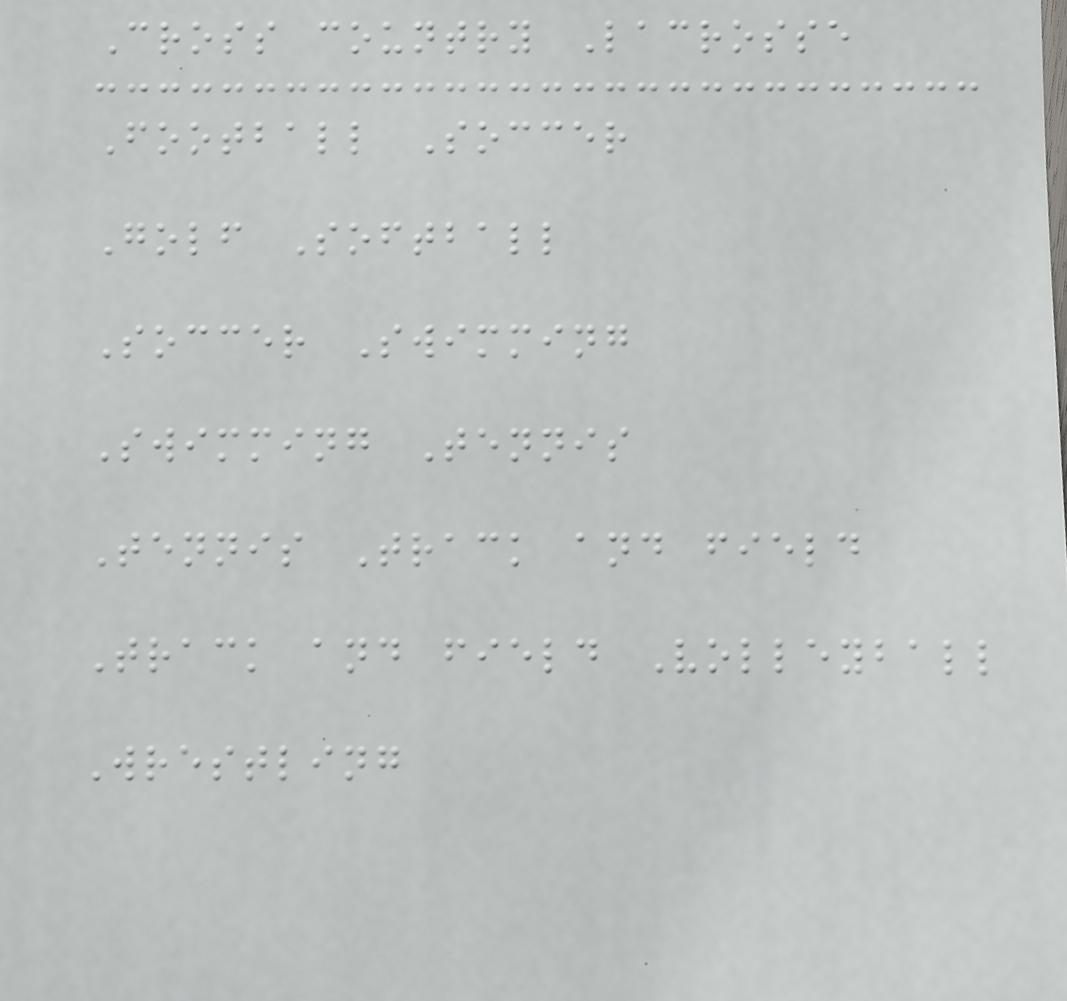Cross country Lacrosse
Football Soccer
Golf Softball
Soccer Swimming
Swimming Tennis
Tennis Track and field
Track and field Volleyball
Wrestling
